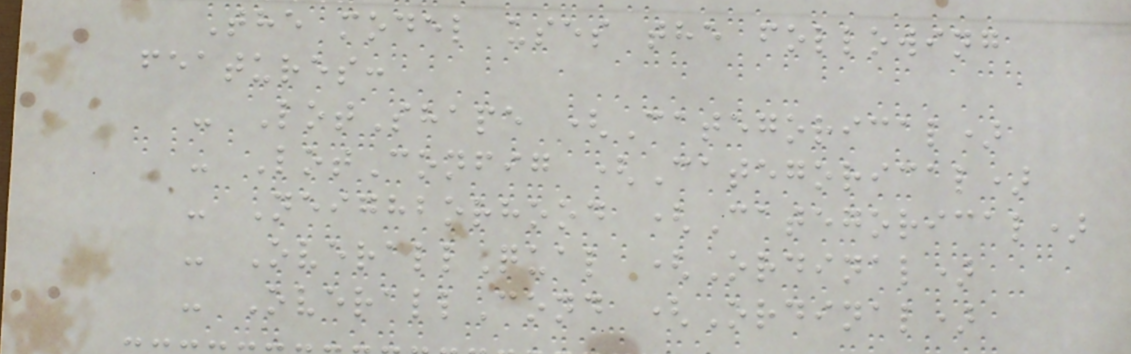The model uses the following
features:
- LotShape (Categorical)
- LotConfig (Categorical)
- Neighborhood (Categorical)
- OverallQual (Ordinal)
- OverallCond (Ordinal)
